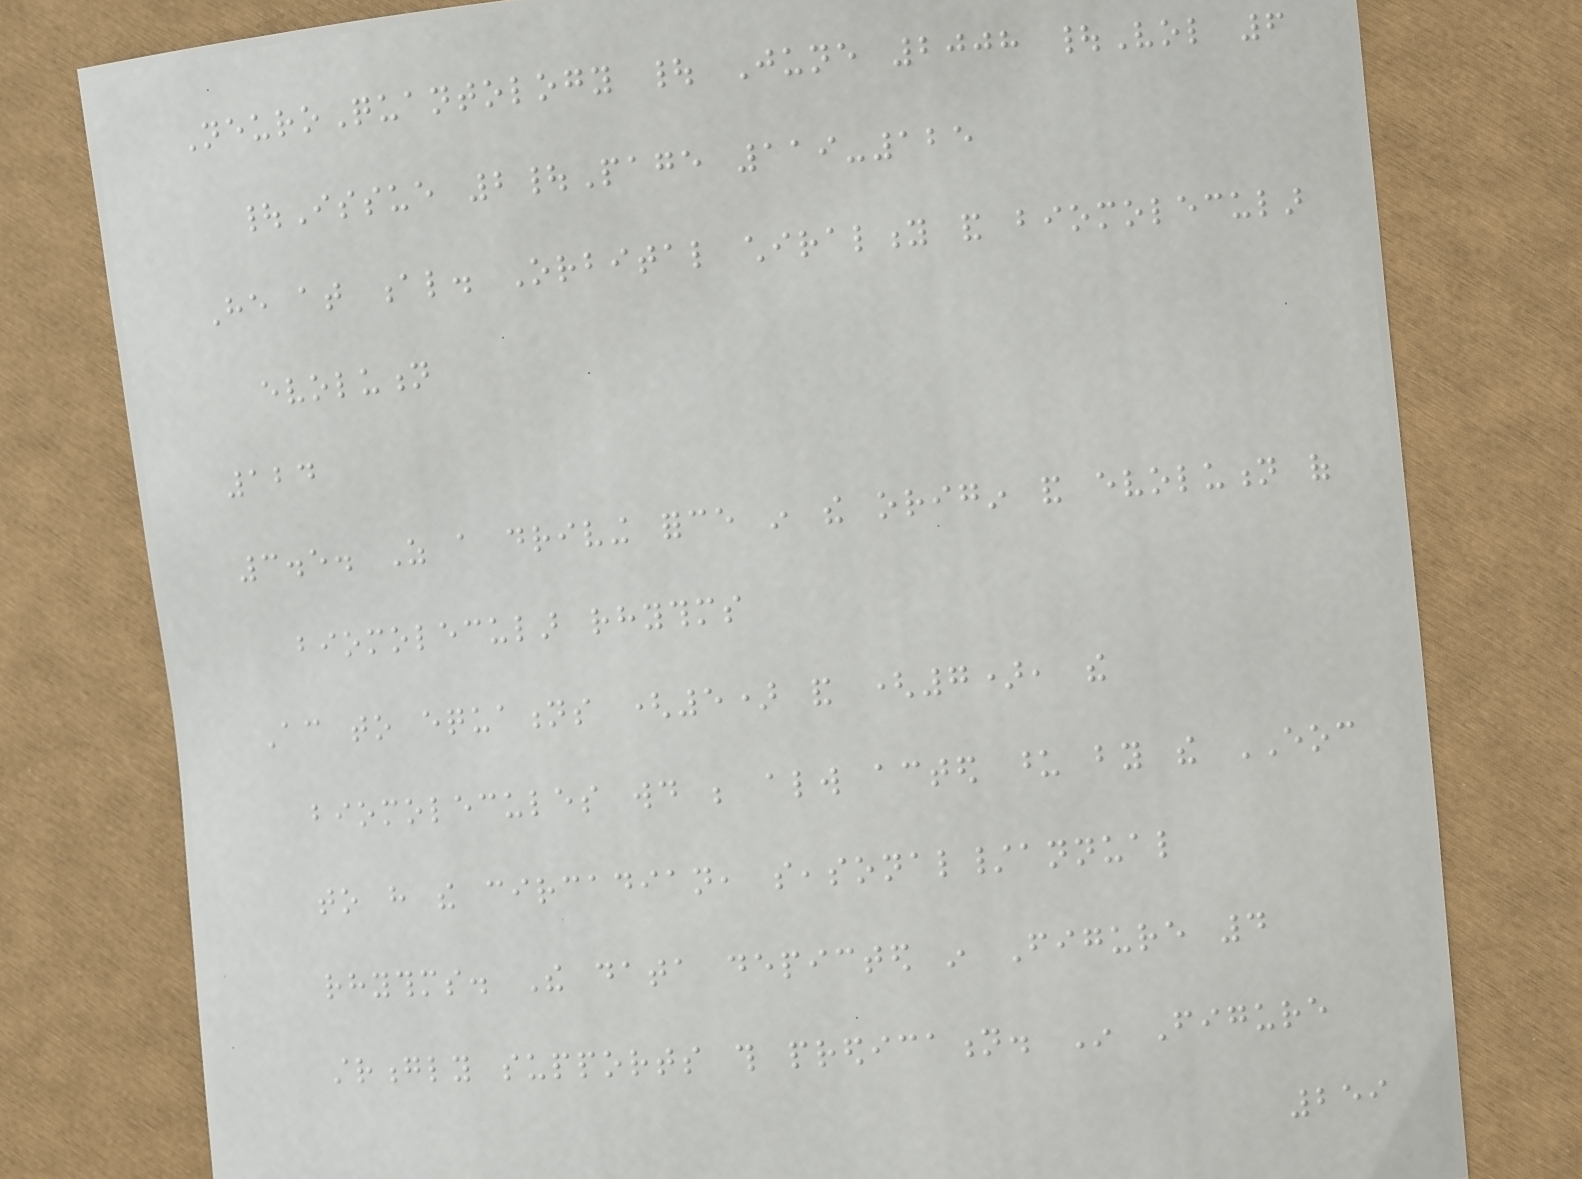NeuroQuantology | June 2008 |Vol 6
|Issue 2|Page 119-125
He at al. Orbital chirality and biomolecular
evolution
124
3.5. As a driving force in the origin and evolution of
biomolecular rhythms
According to equations (5) and (7), the
biomolecules would be always acted upon by the EOC
to have the circadian, seasonal/annual
rhythms. The data depicted in Figure 4
strongly supports this predication. In Figure
259
